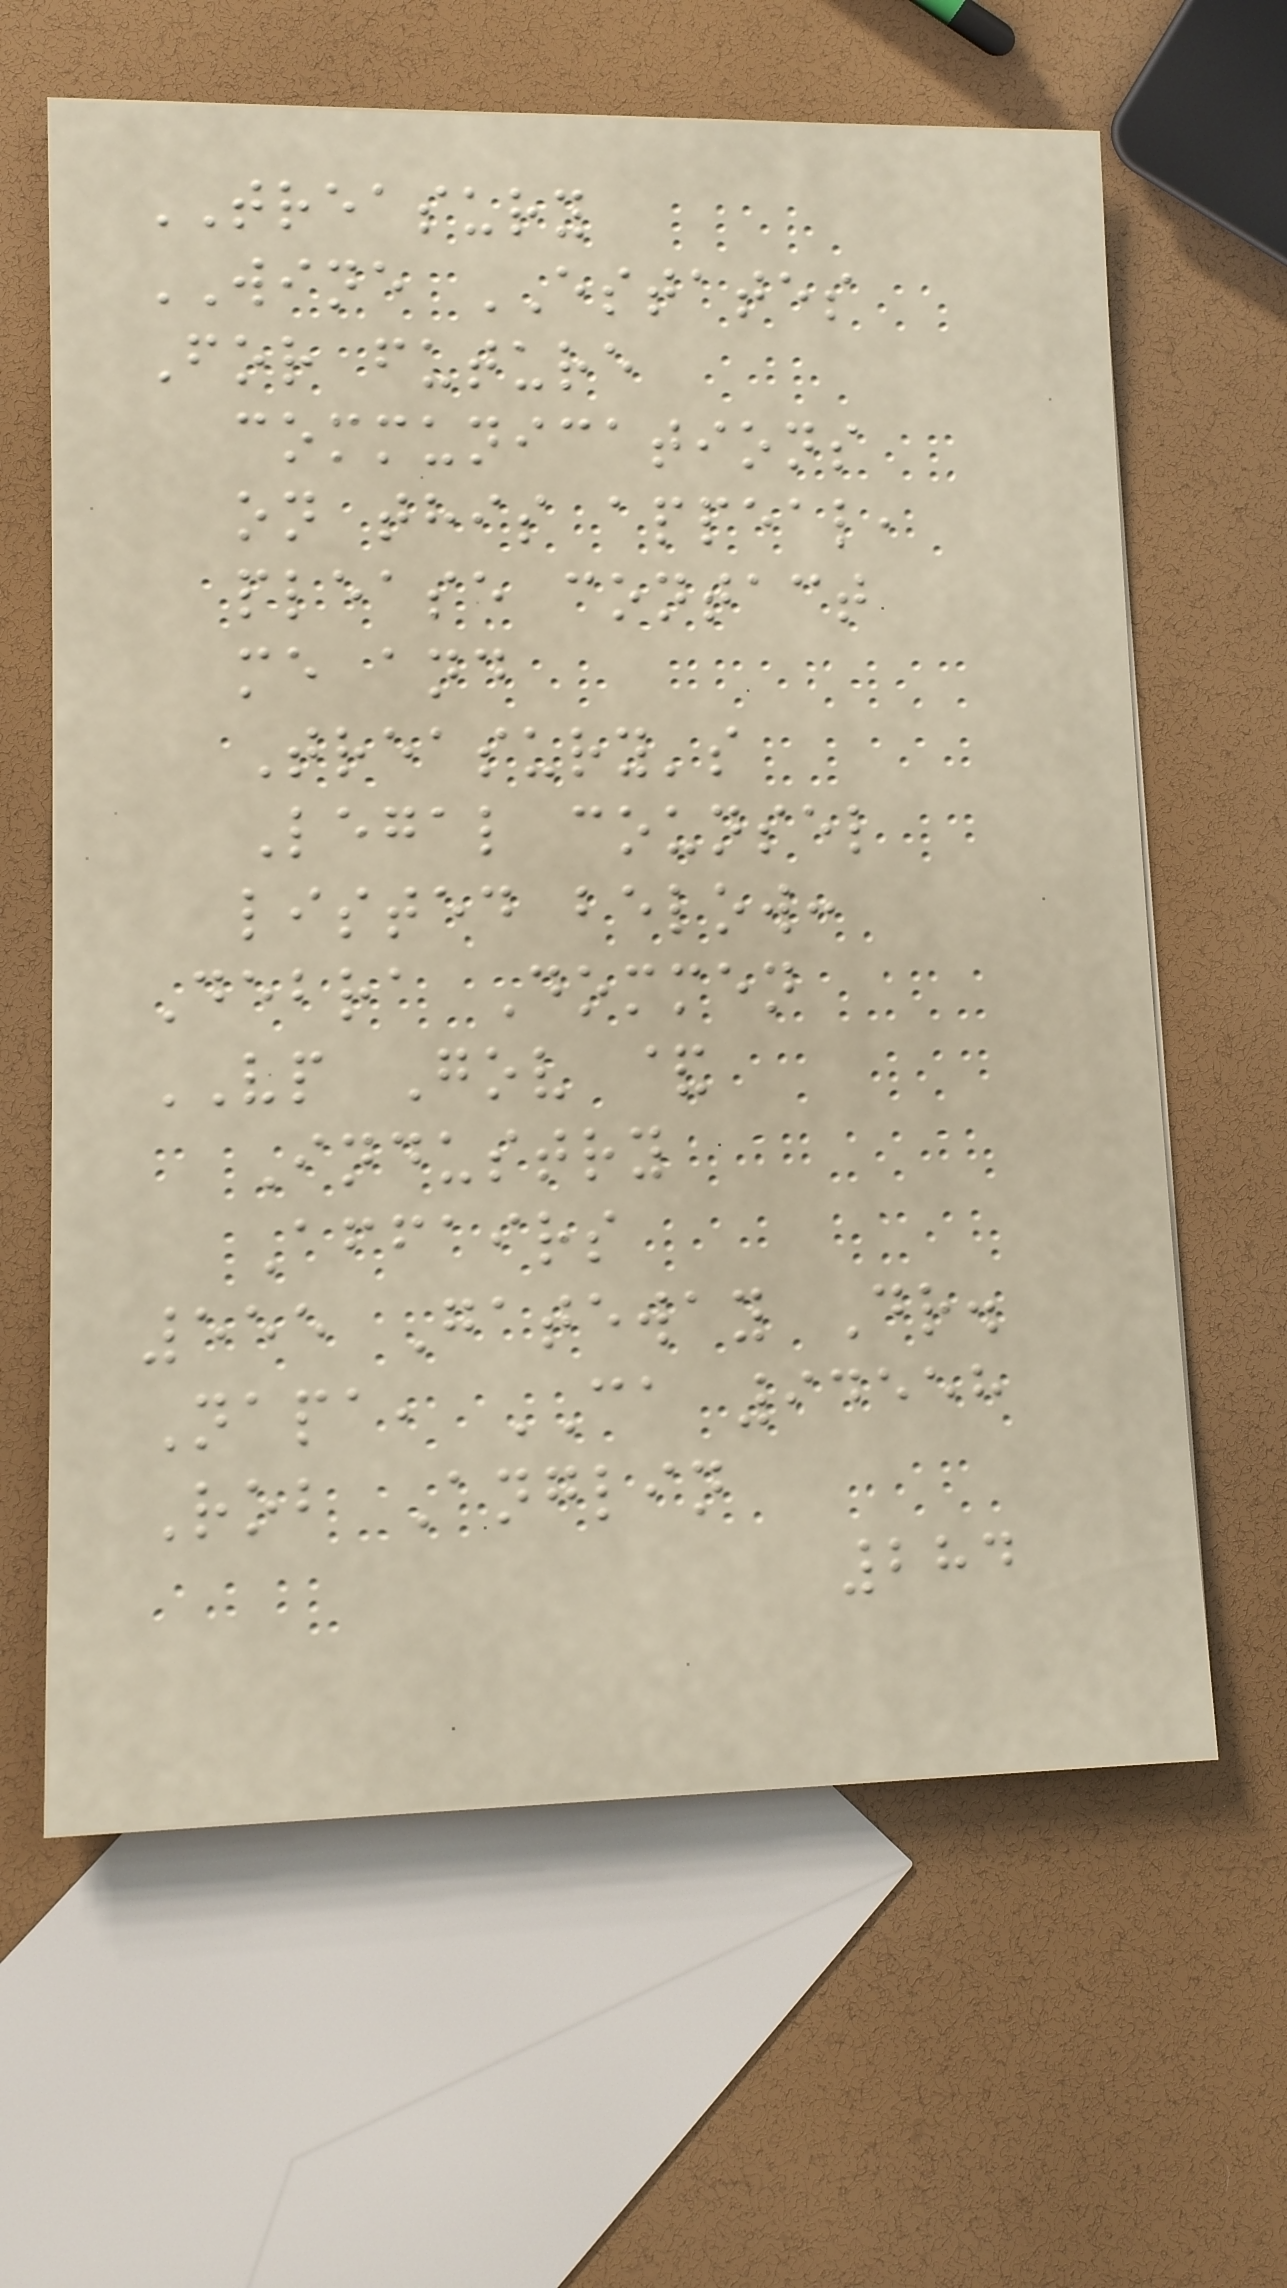TREASURY
WINE ESTATES
For future
communications
on this appeal,
please contact
me and
Treasury's
Legal counsel
listed below:
Debra Dommen
VP Gov &
Industry
Affairs
555 Gateway Dr.
Napa, CA 94558
Rob Anglin
284
